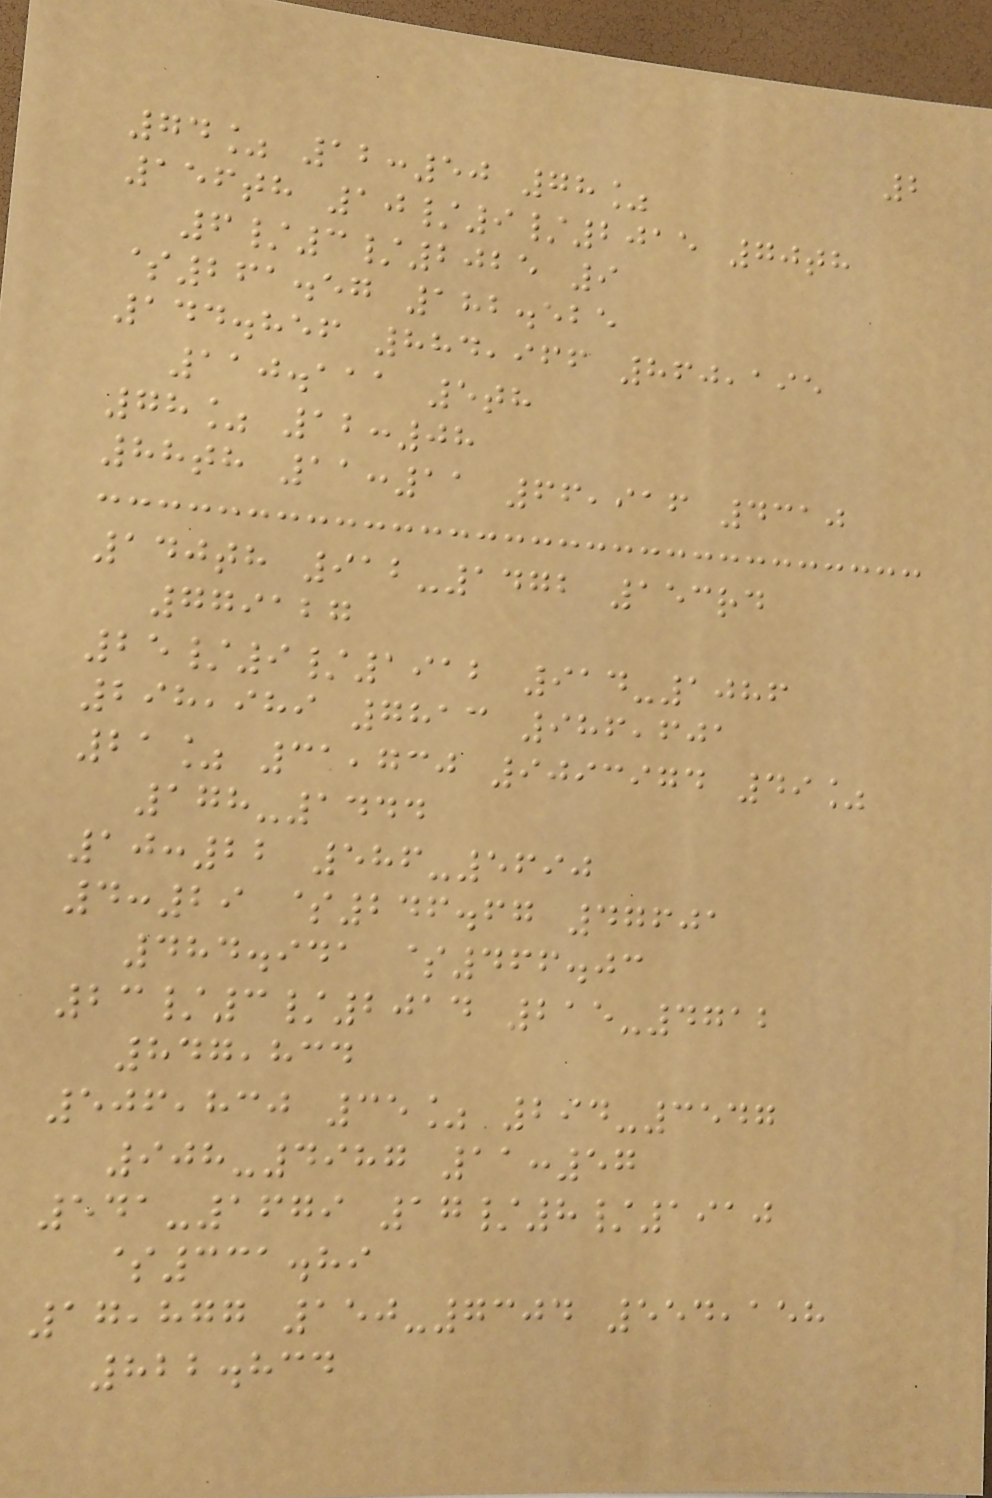2
74% 12:50 78%
156th 10/9/2015 70th
6/3/2025 9
$261.57 182.525
144.856 884,966 860,195
110.111 5th
78% 12:08
88th 11:11 66,916 4310
140th 912-1472 153rd
779127
25/9/1912 914-1086
298,989 7813 986,601
21% 31,730 9093974 49%
178-1444
10:22 586-5690
4:29 $246.67 47601
484.941 $466.03
23/3/2014 215-4712
847,834
506,830 35% 294-3547
908-4987 11:57
541-1679 17/8/1910
$331.89
17,877 150-7304 554,158
822.834
